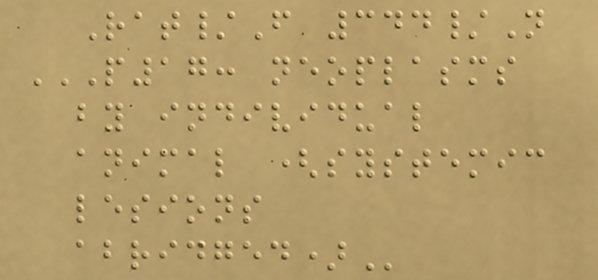Rat/F 344/N
P17: NEOPLASMS
BY INDIVIDUAL
ANIMAL (SYSTEMIC
LESIONS
ABRIDGED)
